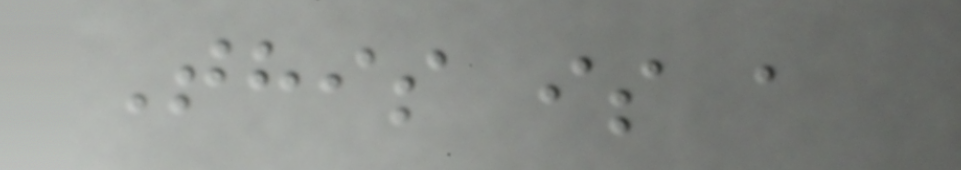This is a
